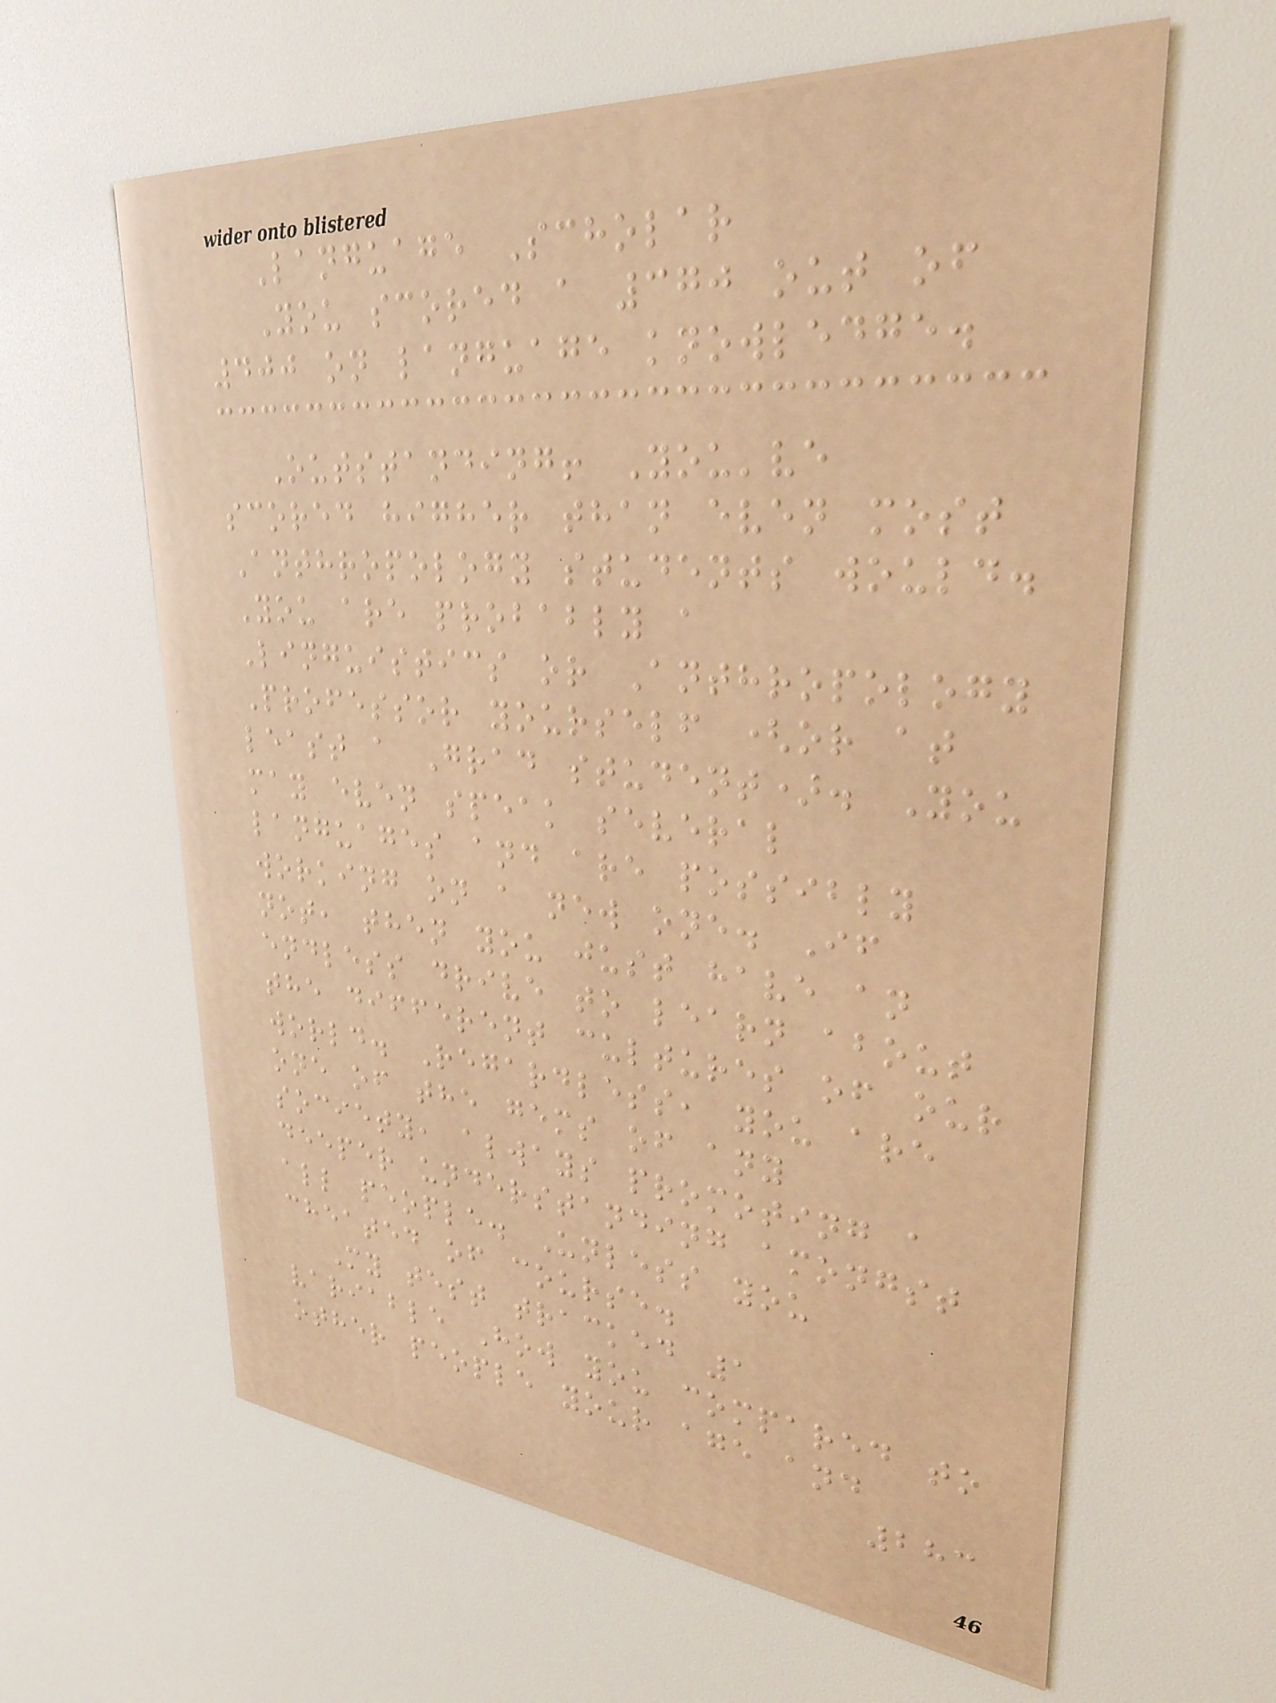Language Scholar
You scored a 370 out of
400 on language knowledge.
Outstanding! You've
scored higher than even most
Anthropology students would.
You are probably a
Linguistics or Anthropology
Professor yourself (or at
least a Grad student). You
may even speak several
languages and are possibly
working on a new one. If
not, then you just have an
endless drive to learn about
the different cultures of our
world. Regardless, you are
one of the gems of any
society, always promoting a
deeper understanding amongst
all people. Unless you
cheated of course.
My test tracked 1
variable How you compared to
other people your age and
283
